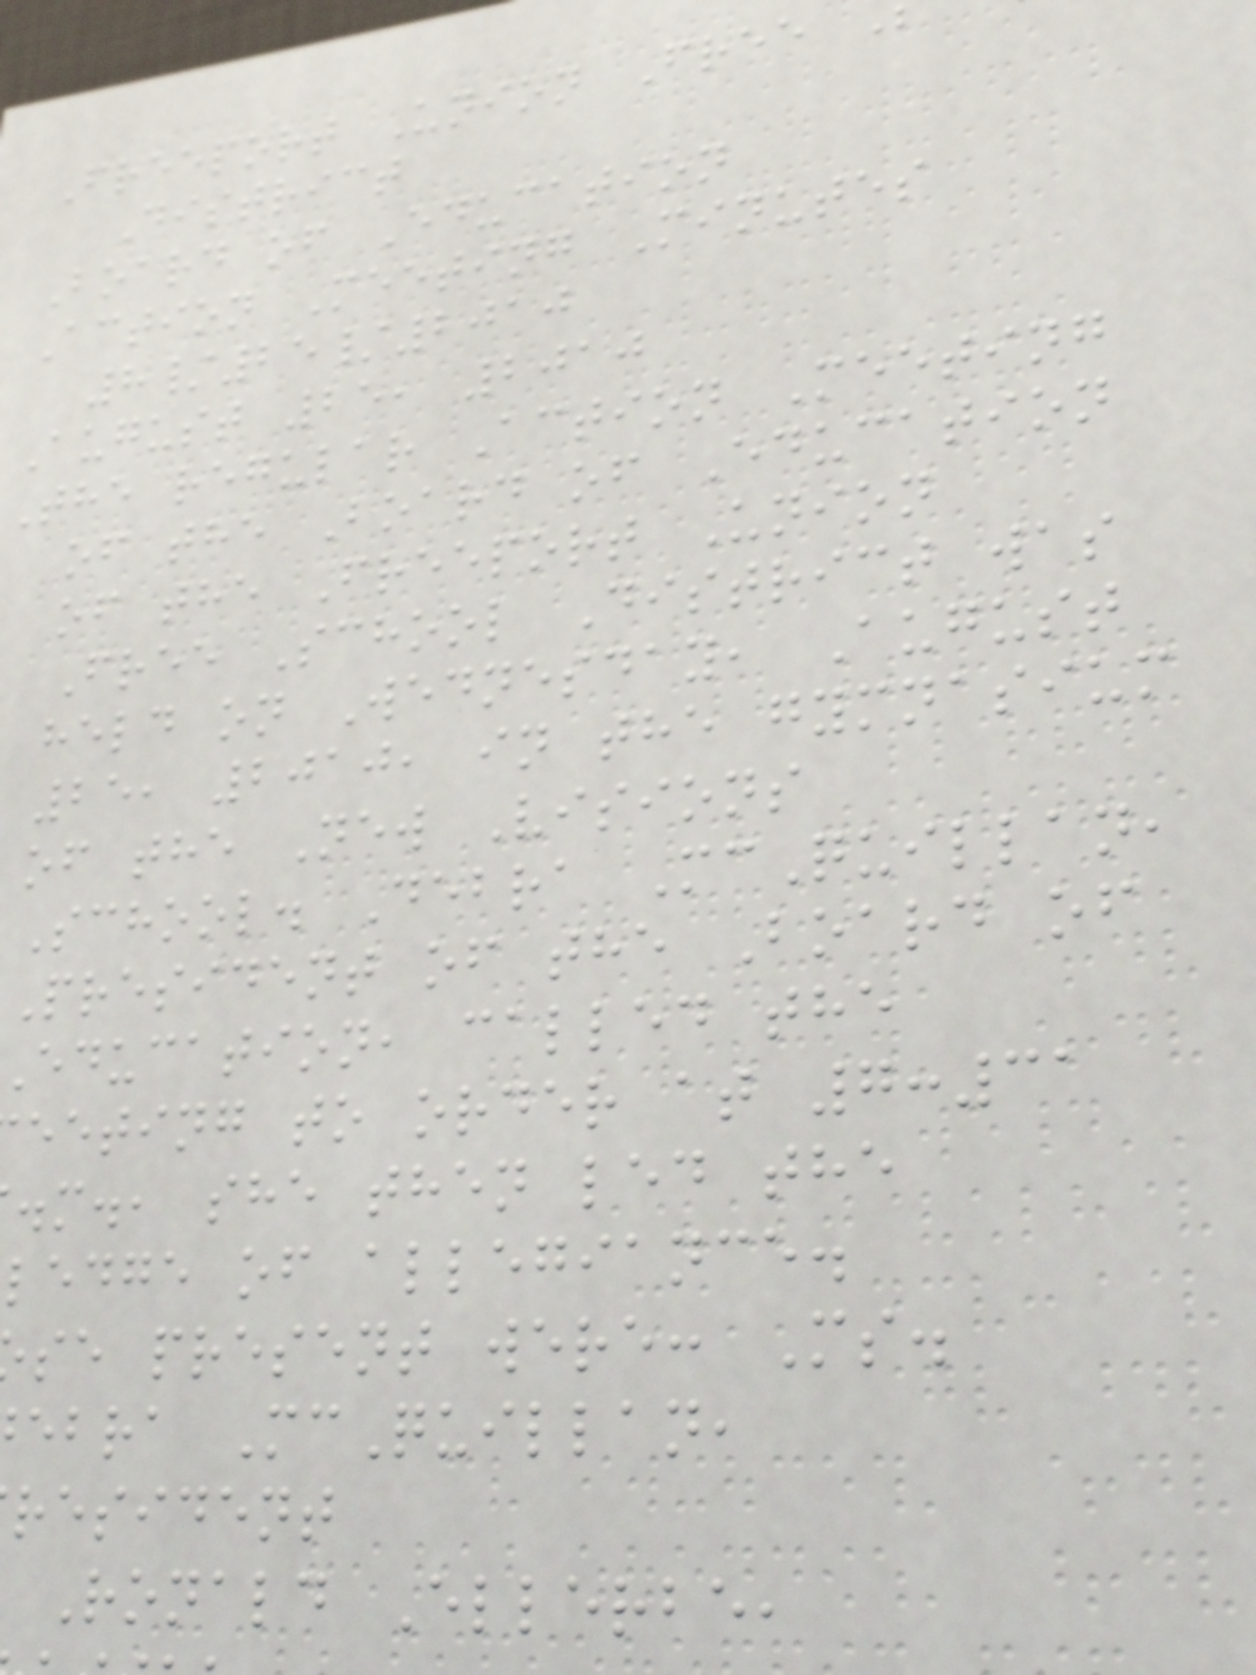Freeport Union Free
District
Board of Education
Action Meeting Minutes
8/25/2010
August 25, 2010
The regular Action Meeting
of the Board of Education
of the Freeport Union
Free School District was
held on Wednesday, August
25, 2010, in the gymnasium
of the New Visions
School. Debra McQuillan,
President of the Board of
education, called the
eeting to order at 7:31
.m., she then led the
ledge of allegiance.
se present were: Ms.
ebra McQuillan,
resident
Ronald Ellerbe,
